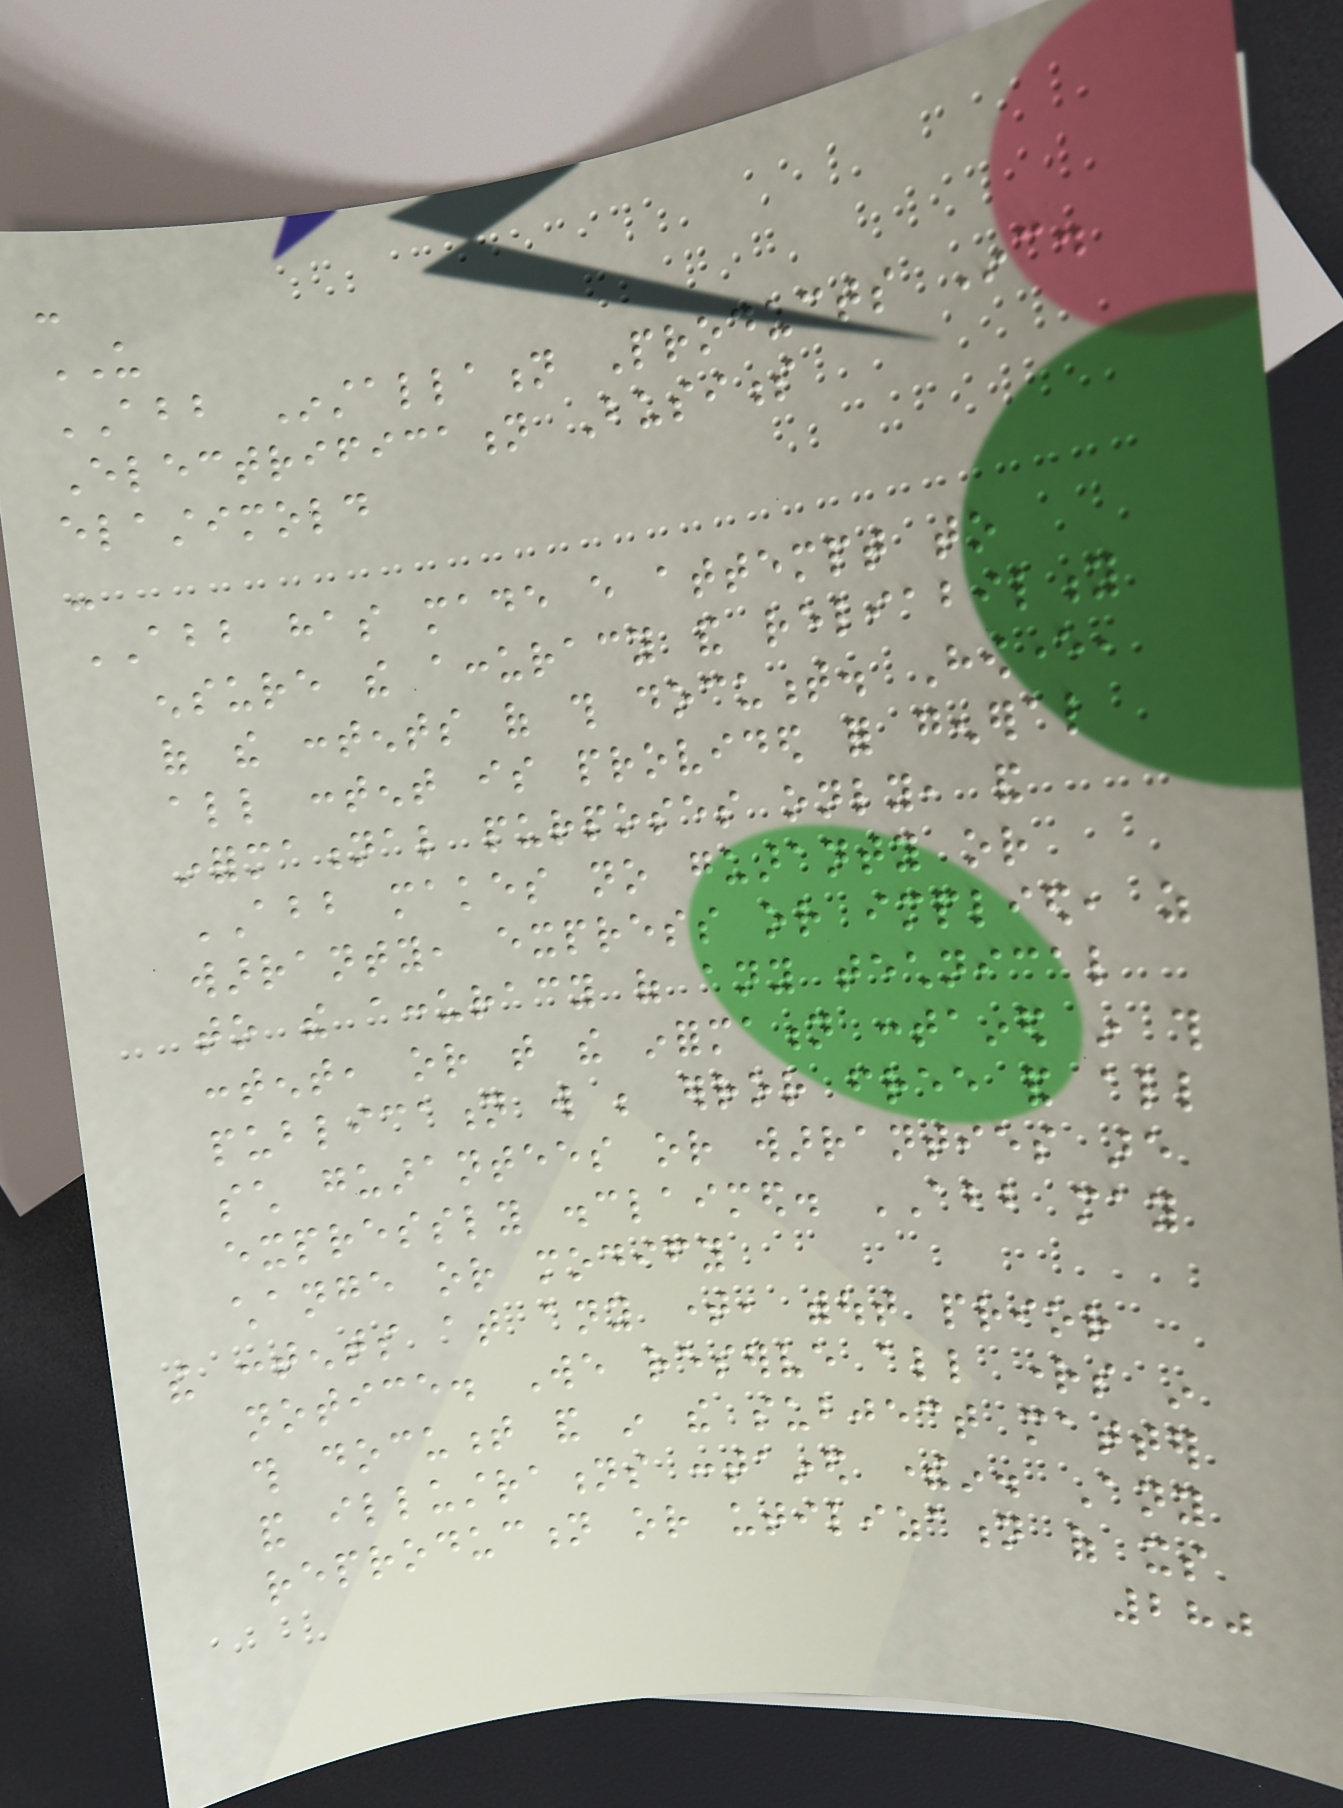-
US
ABB Installation Products Inc.
Electrification Business
elastimold
-
ABB has made every attempt to
ensure the accuracy and reliability
of the contents of this document. However,
all content is provided for general
informational purposes only, and
ABB makes no guaranty or
warranty, express or implied, as
to the accuracy of any technical
content, or that the information contained in this
publication will be error free and all
such guarantees or warranties are
expressly disclaimed. ABB may
change or modify
the contents at any time, without prior
notice. We reserve all rights in
this document and in the subject matter
and illustrations contained therein. Any
reproduction or utilization of its
280
